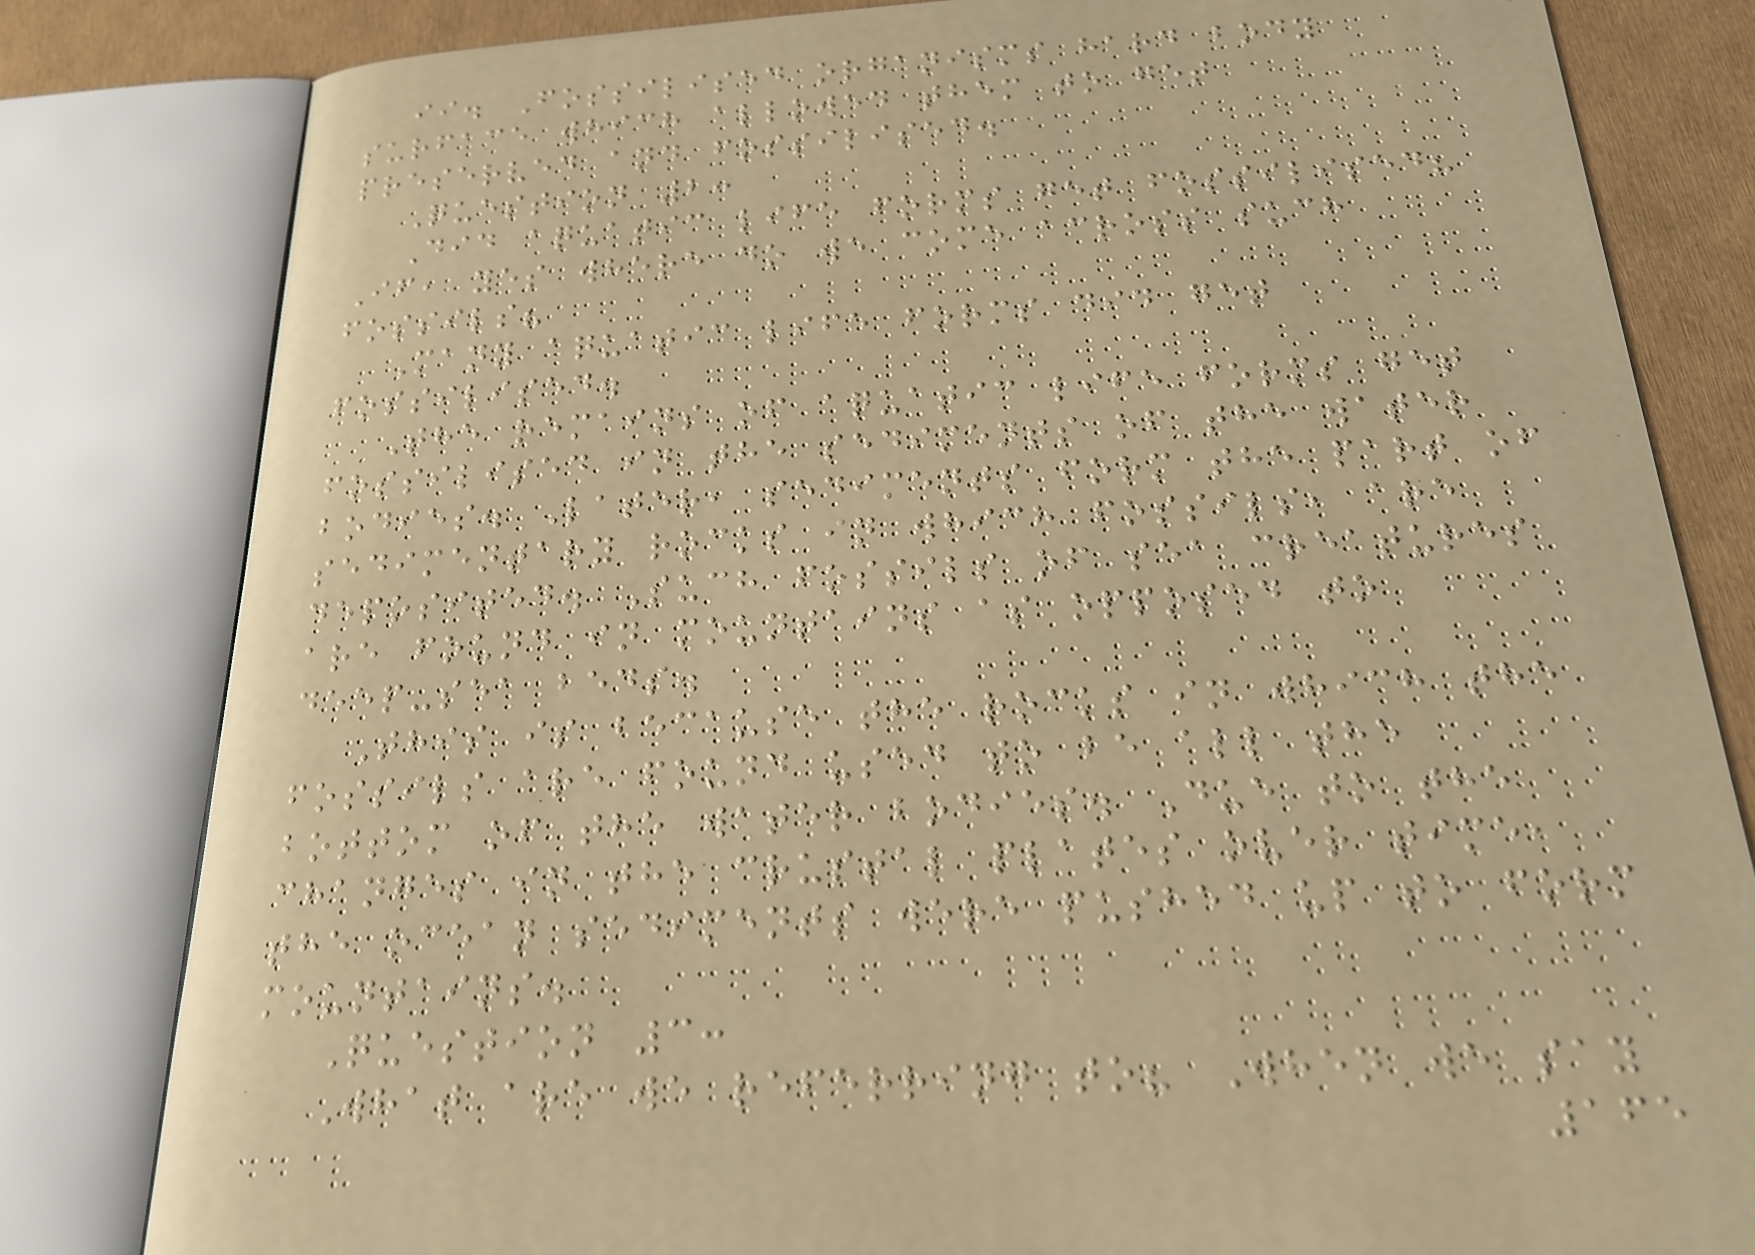ii. Fossilised organisms hard body
surface which allowed them to get
preserved and fossilised.
Question 2:
Did aquatic life forms get fossilised?
If, yes where do we come across such
fossils?
Many aquatic life forms did get
fossilised.
The remains of aquatic life forms get
fossilised in the sediments of the water
bodies. Later, sediments form the part of
sedimentary rocks in which fossils, are
deposited. Such fossils of sea creatures
are found in mountains as opposed to
deep-sea beds.
This is because the rocks in which the
fossils are found used to be all the
bottom of the water bodies. Due to the
changes in the crustal plates over time,
the ocean sediments were pushed up to form
mountains.
Question 3:
What are we referring to? When we say
165
